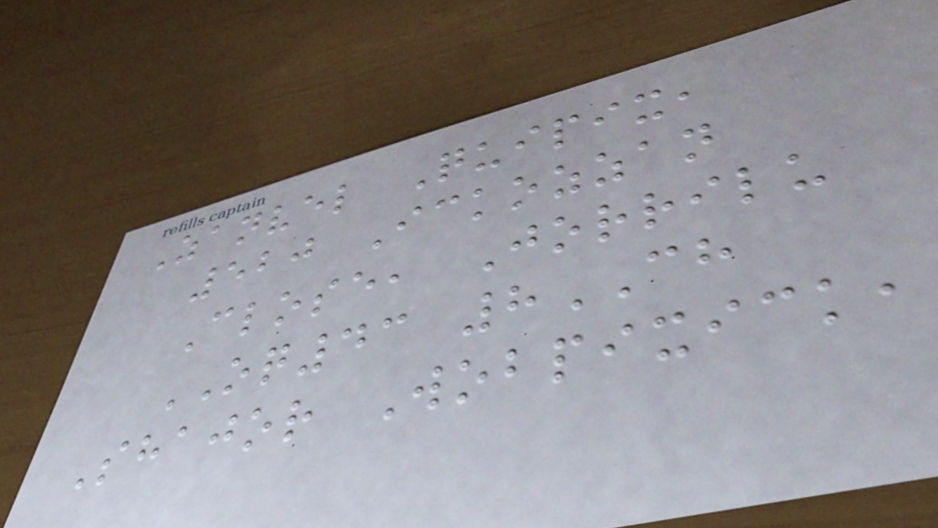Zanvel Quipix,
520 Ickozzan
Close, Jorrilu
OQ43 8CH
Shajor Wobpixick,
